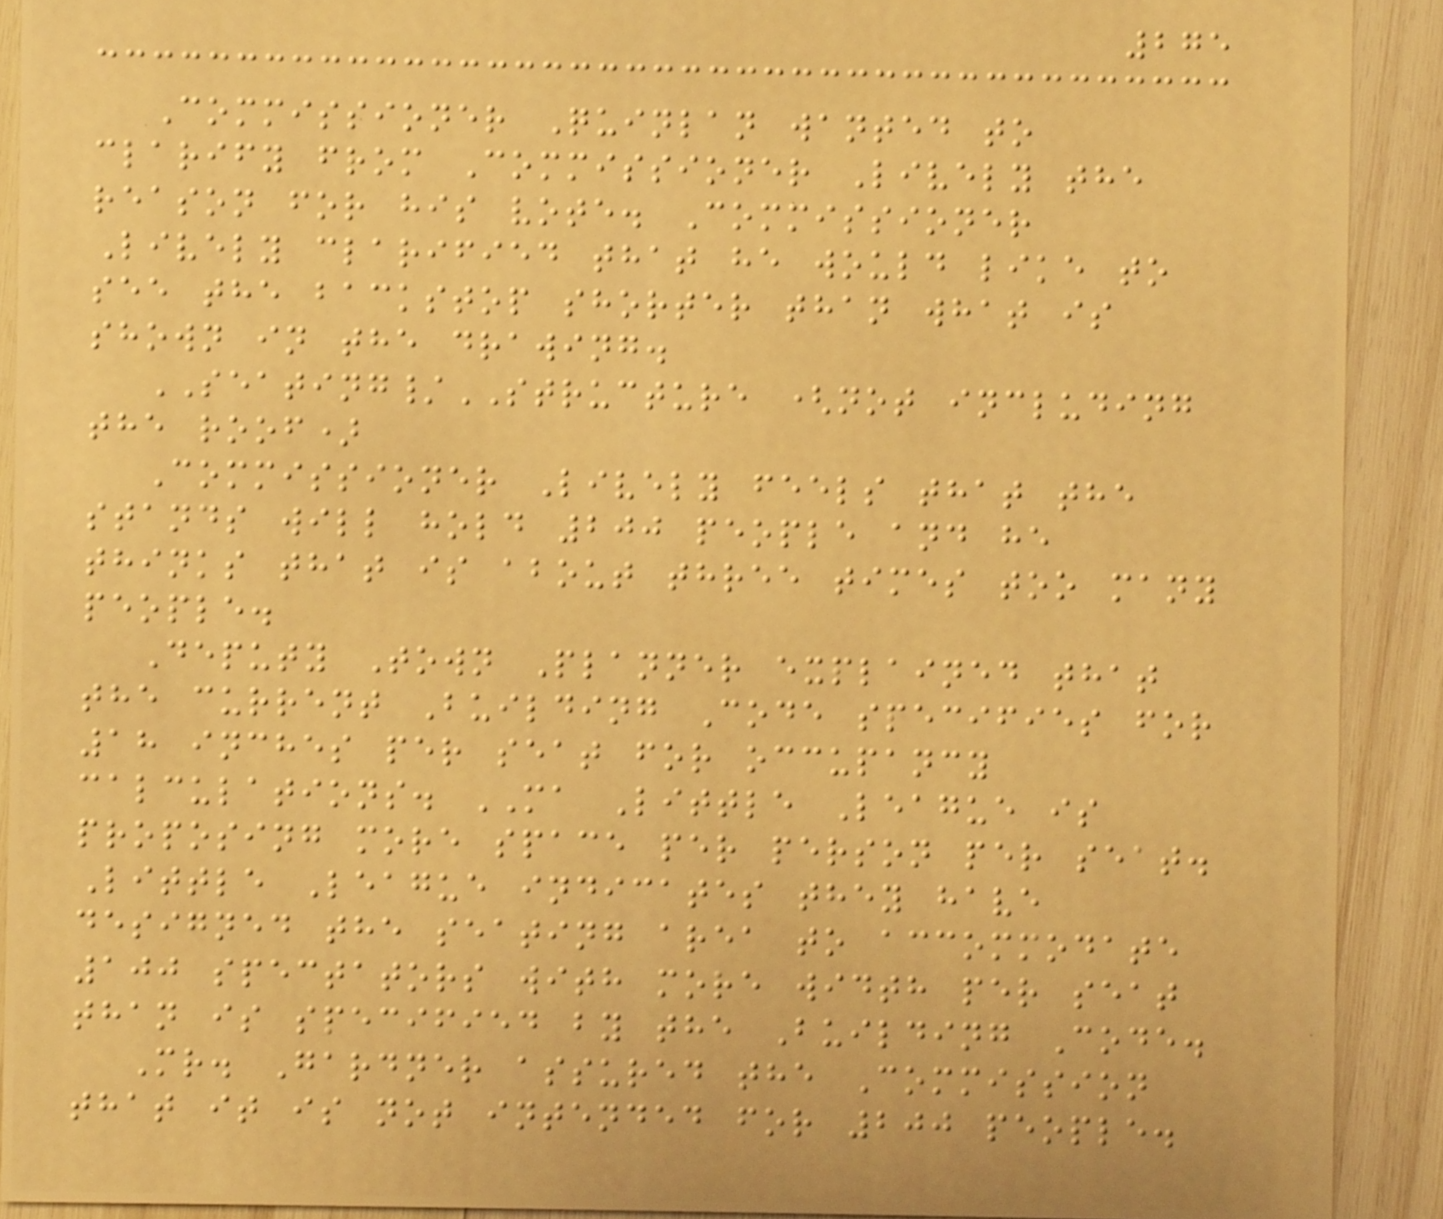275
Commissioner Quinlan wanted to
clarify from Commissioner Lively the
reason for his vote. Commissioner
Lively clarified that he would like to
see the backstop shorter than what is
shown in the drawing.
SEATING/STRUCTURE (not including
the roof)
Commissioner Lively feels that the
stands will hold 200 people and he
thinks that is about three times too many
people.
Deputy Town Planner explained that
the current Building Code specifies for
18 inches per seat for occupancy
calculations. MA Little League is
proposing more space per person per seat.
Little League indicates they have
designed the seating area to accommodate
100 spectators with more width per seat
than is specified by the Building Code.
Mr. Gardner assured the Commission
that it is not intended for 200 people.
